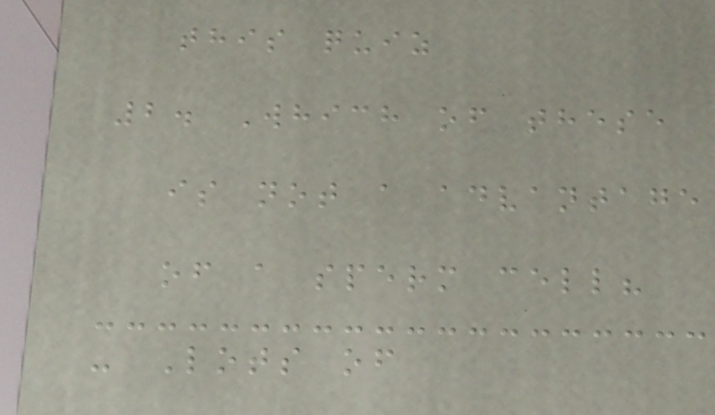this quiz
2. Which of these
is not a advantage
of a sperm cell?
- Lots of
